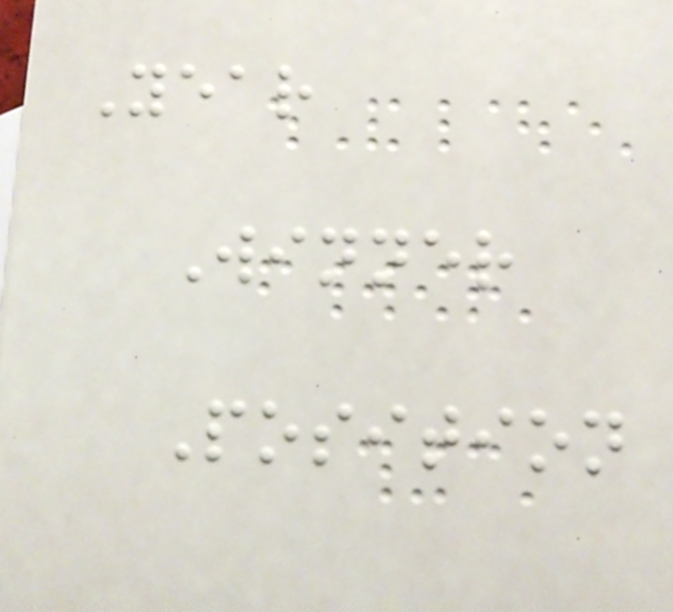Year
Winner
Position
